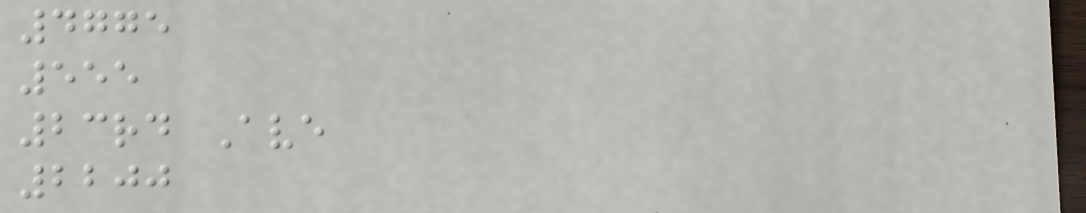4775
555
23rd Ave
2200
